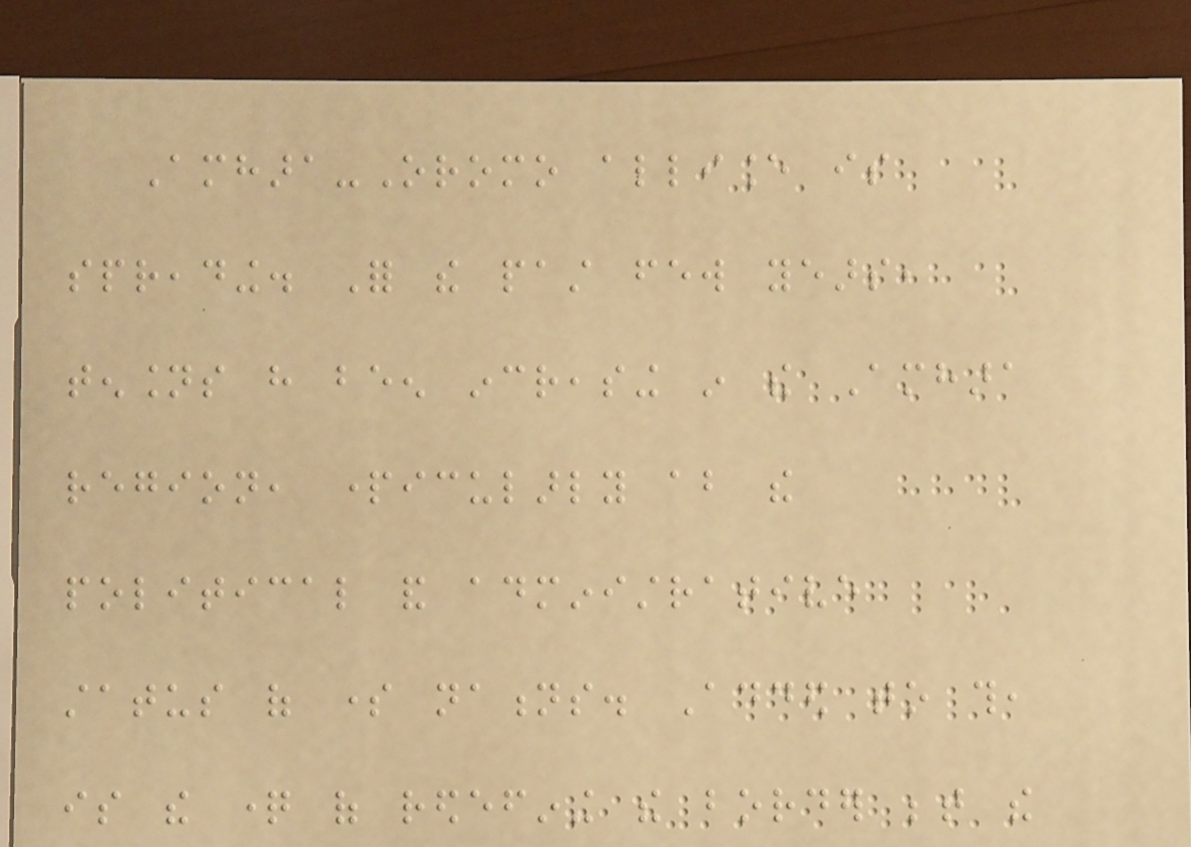Amhara-Oromo alliance is
spreading. For the past few years,
tensions have been increasing in the Amhara
region, particularly about the
political and administrative
status of some nations. Added to this,
is the question of redefining the border between the
